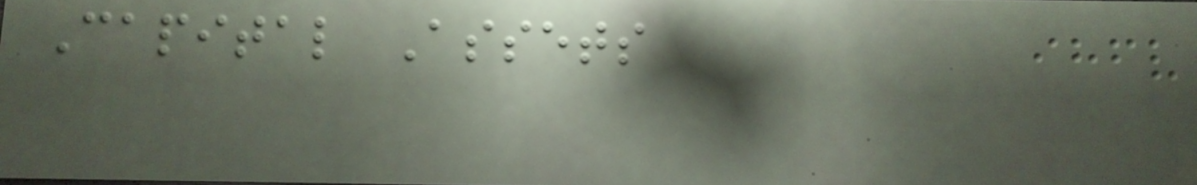Capital Assets
